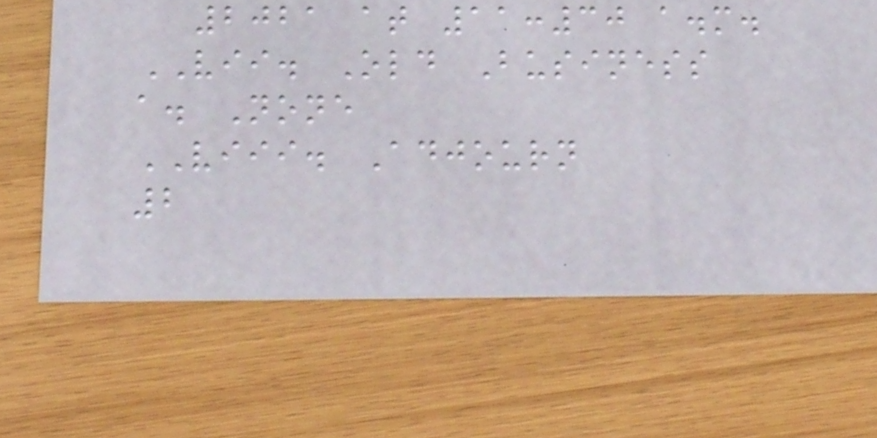2021 at 11:30 a.m.
VII. Old Business
a. None
VIII. Adjourn
2
